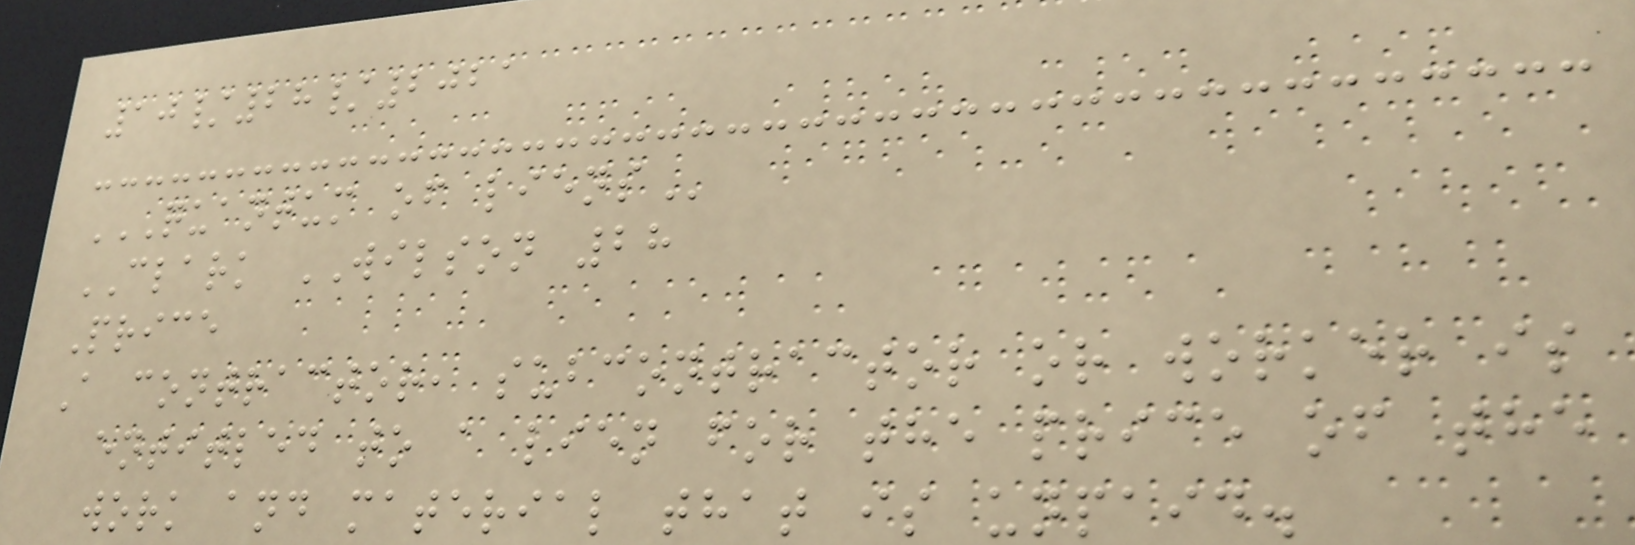10/28/2021
QUANTUM OF LIENS
CLARK WILSON 28
Price
A contractor, subcontractor or worker is
entitled to a lien for the price of the
work and material that is unpaid.
